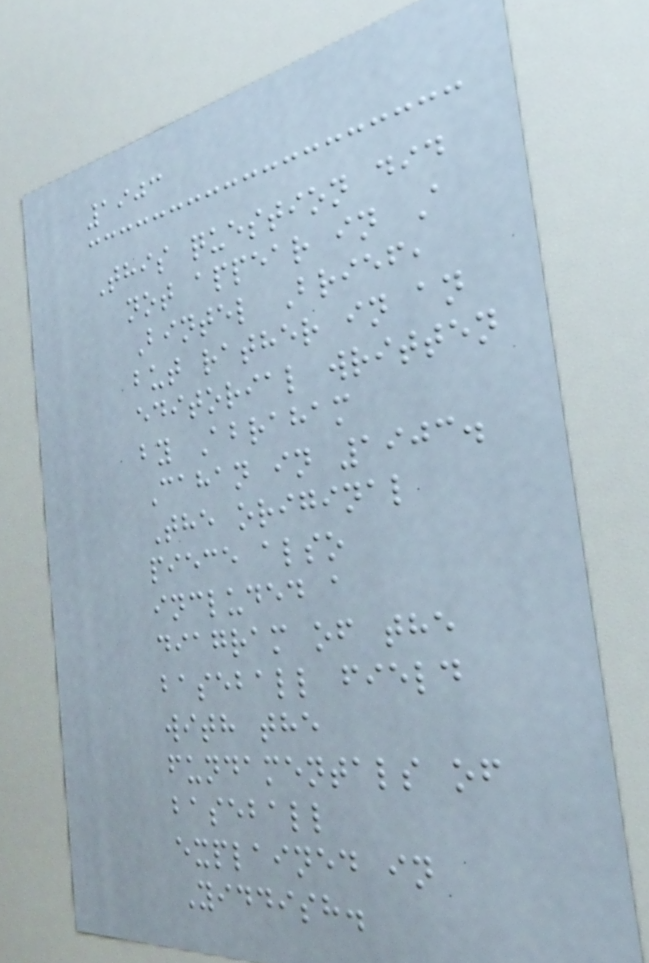1903
This question did
not appear in A
Bintel Brief,
but rather in an
editorial written
by Abraham
Cahan in 1903.
The original
piece also
included a
diagram of the
baseball field
with the
fundamentals of
baseball
explained in
Yiddish.
